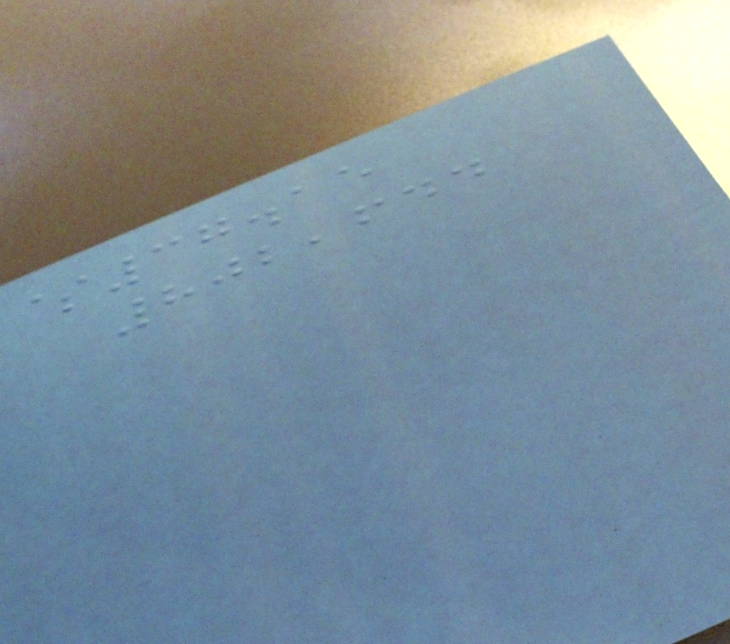$37.15
802,644
